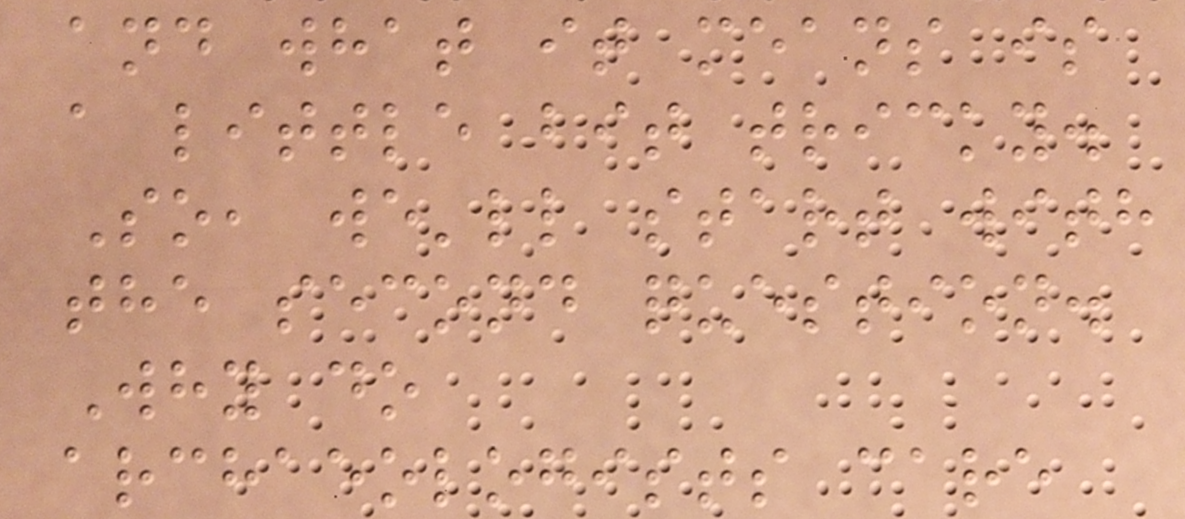and what it means is
a little bit tricky.
So, we'll start with
the second question.
Why do
archaeologists care
